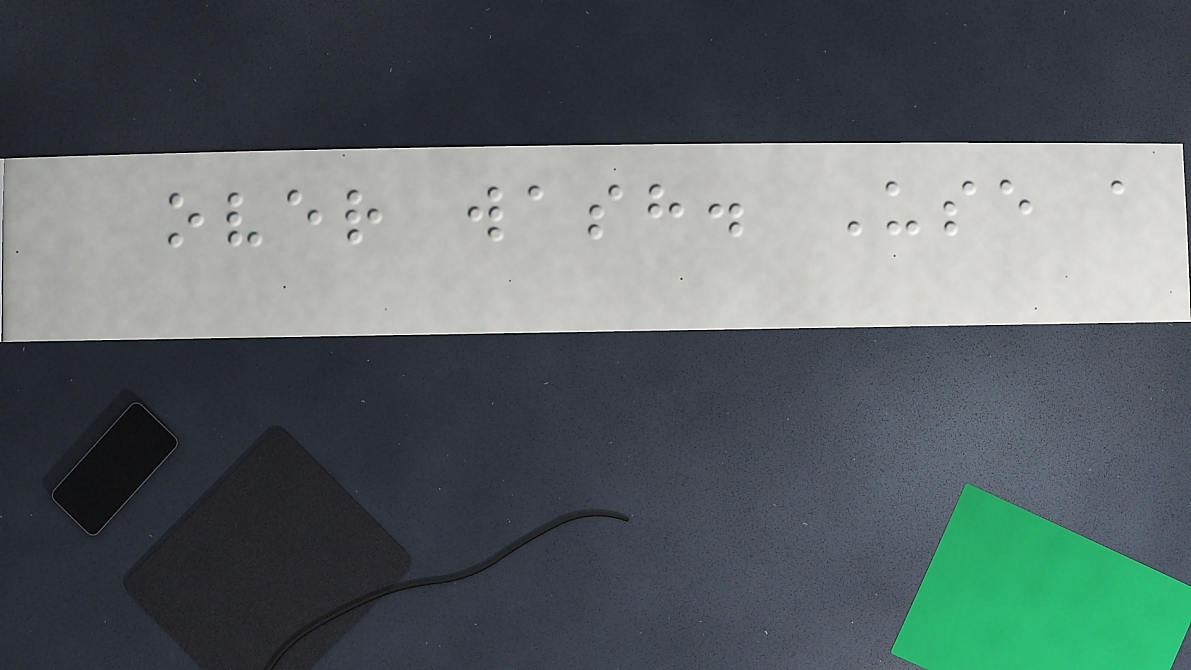over wash. Use a
